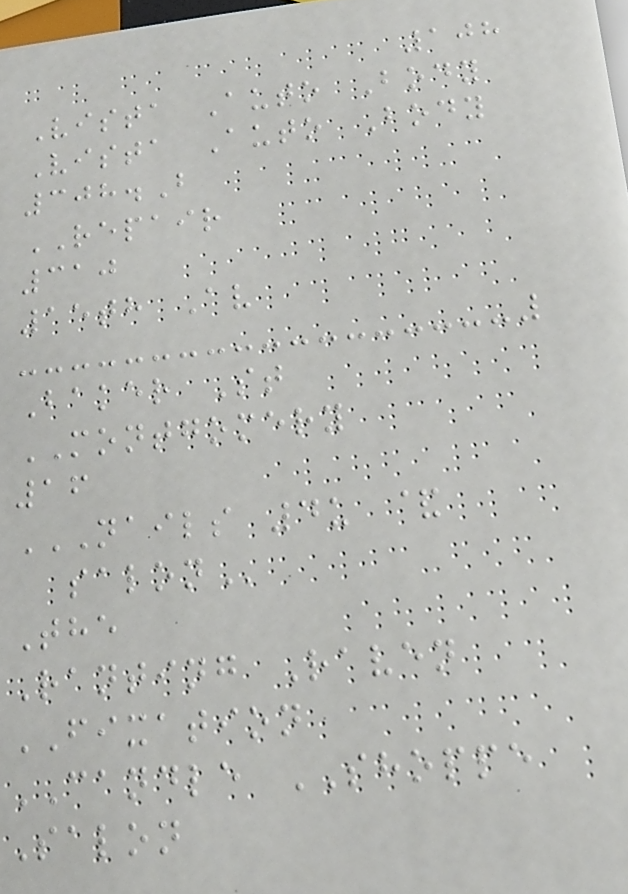108
Vista Auto Body
Vista Auto Body
308.B
REPAIR
310
15th Av
Baker St
MONTGOMERY
16
NAILS 4U &
SALON
The
Ranting Raven
FIXATION
CANDLE SHOPPE
Salon
